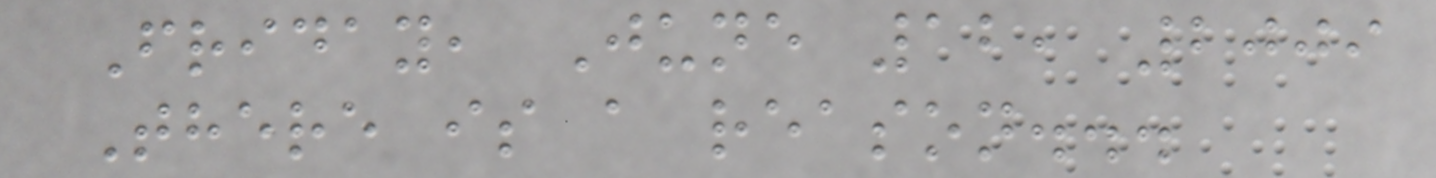Friday, June 12, 2009
There is a reason...
